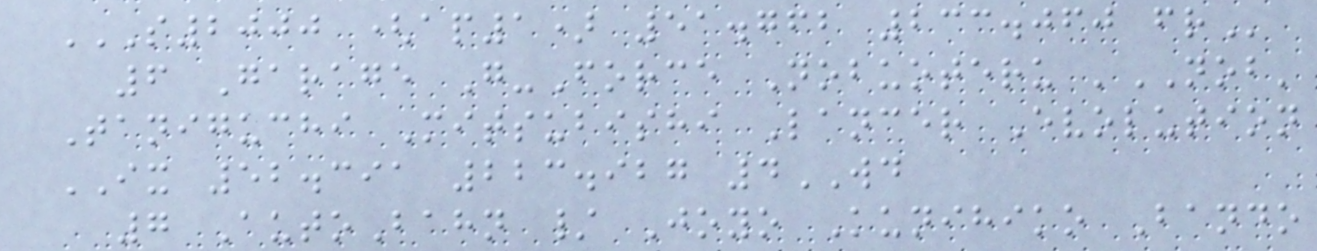S2000 (AP1) 51.762 233.060 FR
6 Garage G-Force Nobuoteru 'NOB'
Taniguchi Mitsubishi Lancer Evolution
IX 52.391 223.927 4WD
7 AutoBahn / Joyo Kunihiko Bando
